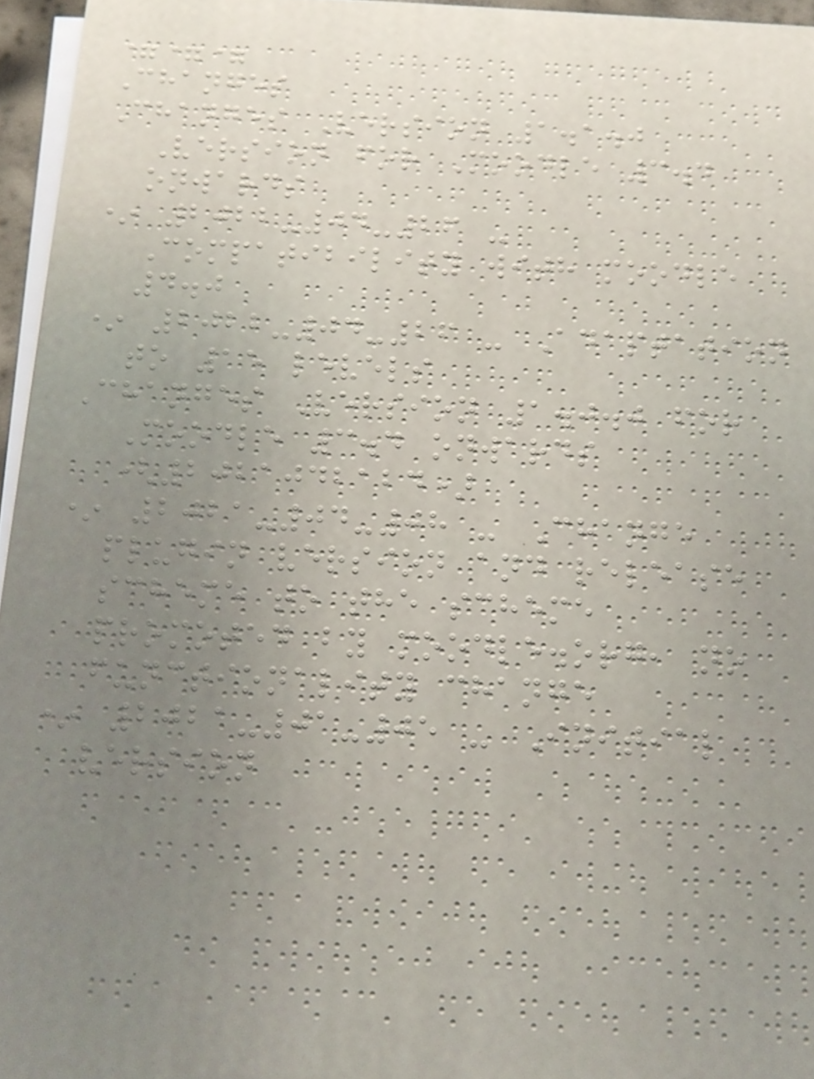===
Changes
Changes Version 1.1.0
Version for Moodle 3.4
onwards
* 2022-04-26 -
Compatibility with moodle
4.0
* 2022-04-26 - Adaptation
to 15 levels
Changes Version 1.0.0 for
Moodle 3.4 onwards
(2021042124)
* 2021-04-08 - Change
plugin version and release
scheme to the scheme
promoted by moodle.org, no
functionality change
* 2021-01-05 - Initial
version
